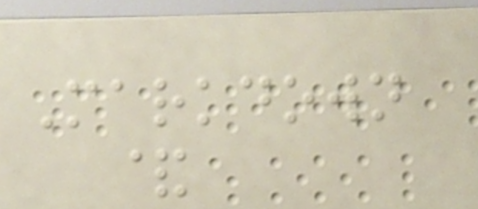Markdown
&
